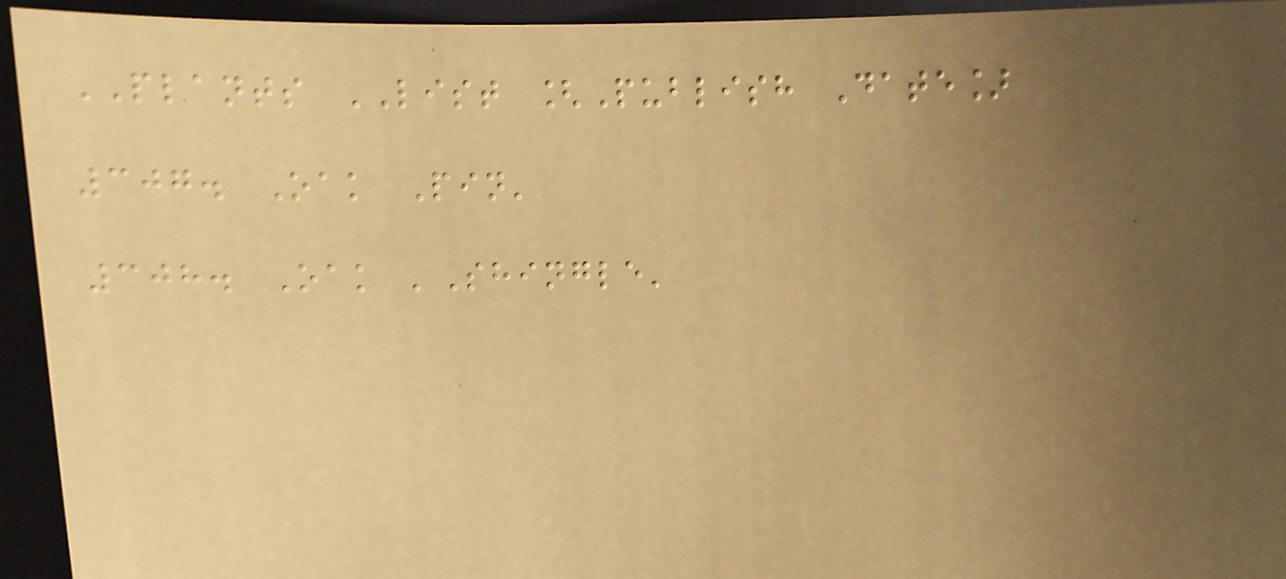PLANTS LIST [Publish Date]
307. Oak Pin'
308. Oak 'Shingle'
